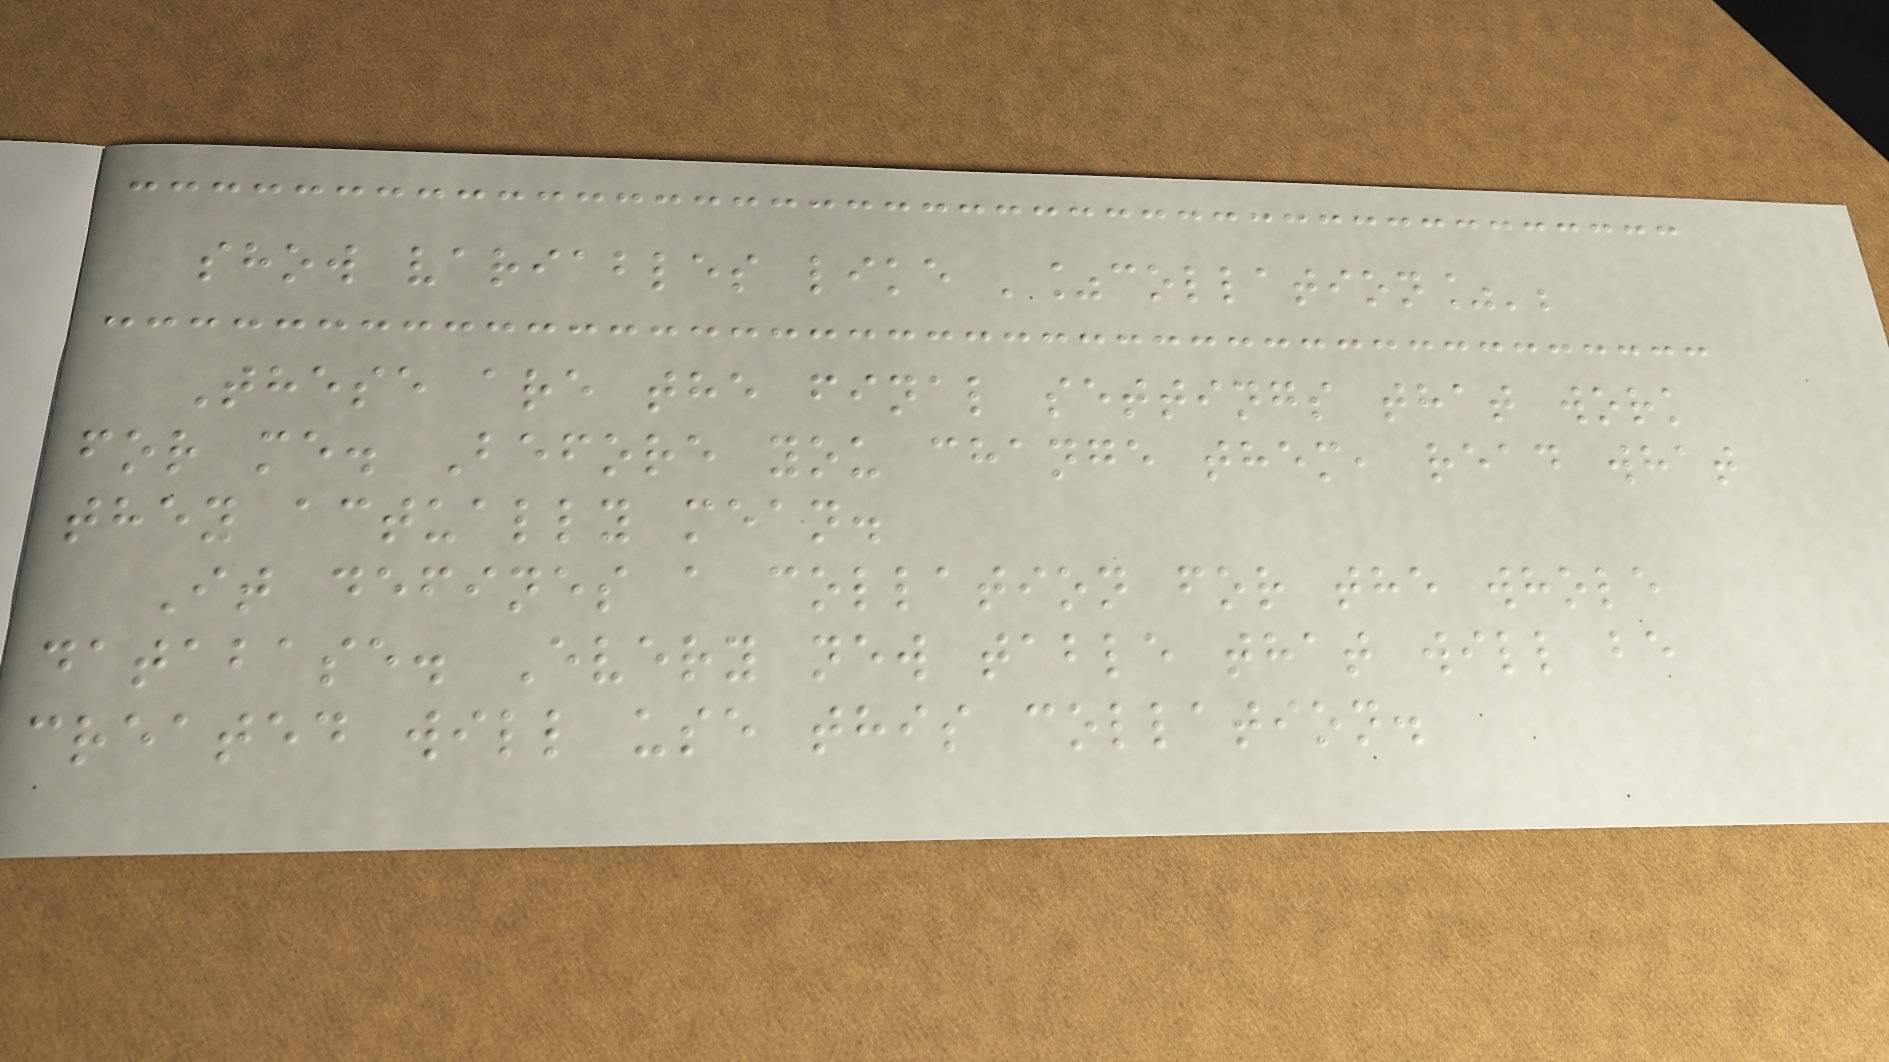show variables like '%collation%';
These are the final settings that work
for me. Before you change them, read what
they actually mean.
It defines a collation for the whole
database. Every new table that will be
created will use this collation.
